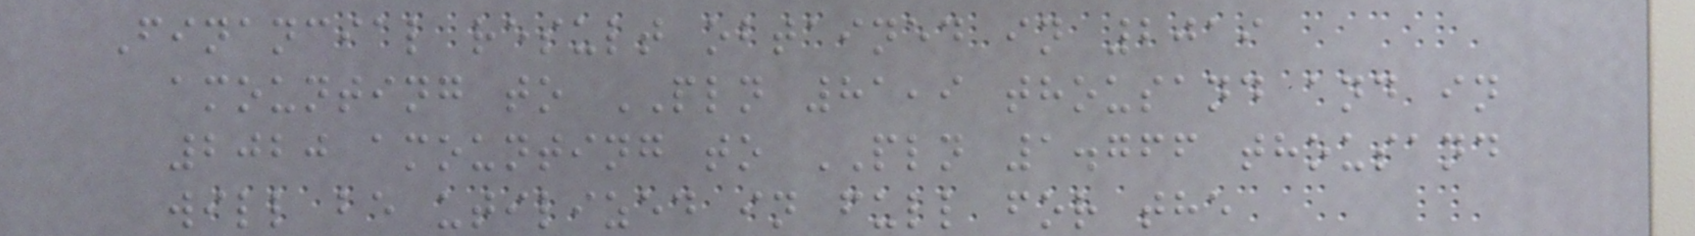Financial result obtained in 2019
amounting to PLN 81,9 thousand and in
2020 amounting to PLN 1.766 thousand
will be utilized in full for the
